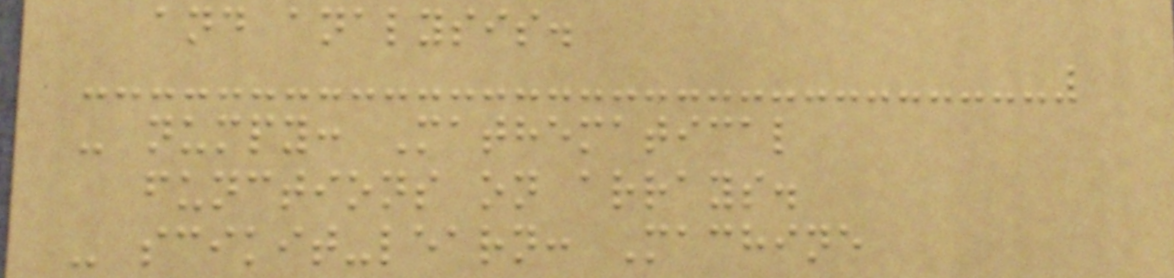and analysis.
- numpy: Mathematical
functions on arrays.
- scikit-learn: Machine
